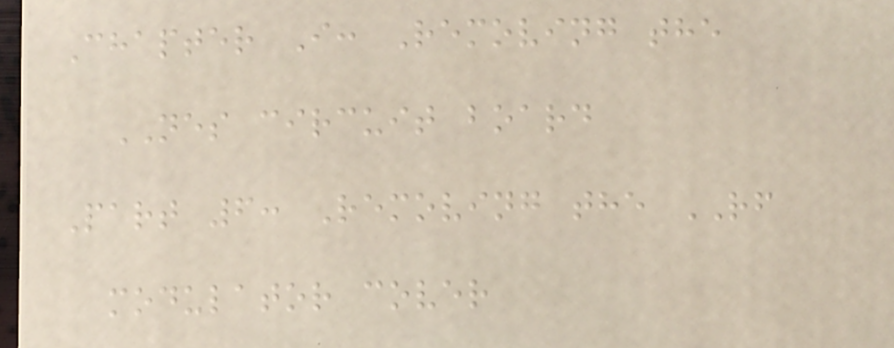Chapter I: Removing the
NES circuit board
Part 6: Removing the RF
modulator cover
